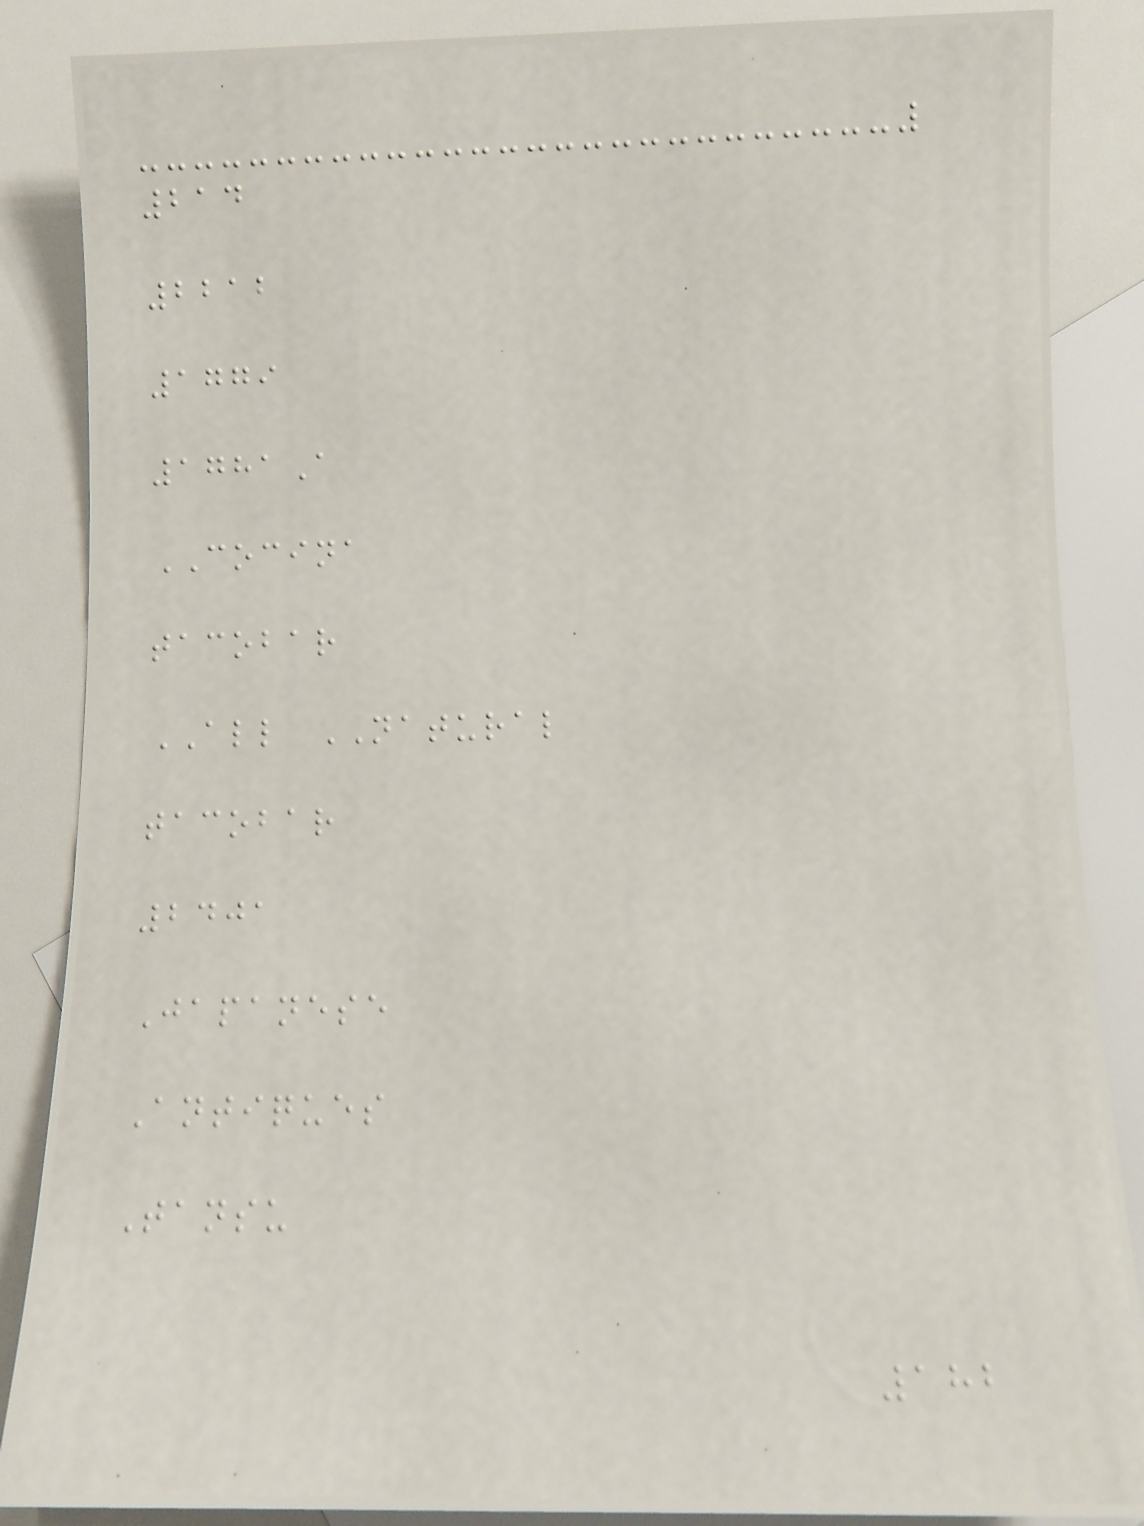214
2212
1779
1781A
COCINA
tacobar
ALL NATURAL
tacobar
2401
Japanese
Antiques
Tansu
182
